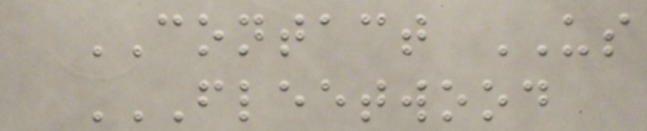CONTACT US
FLEETWOOD
